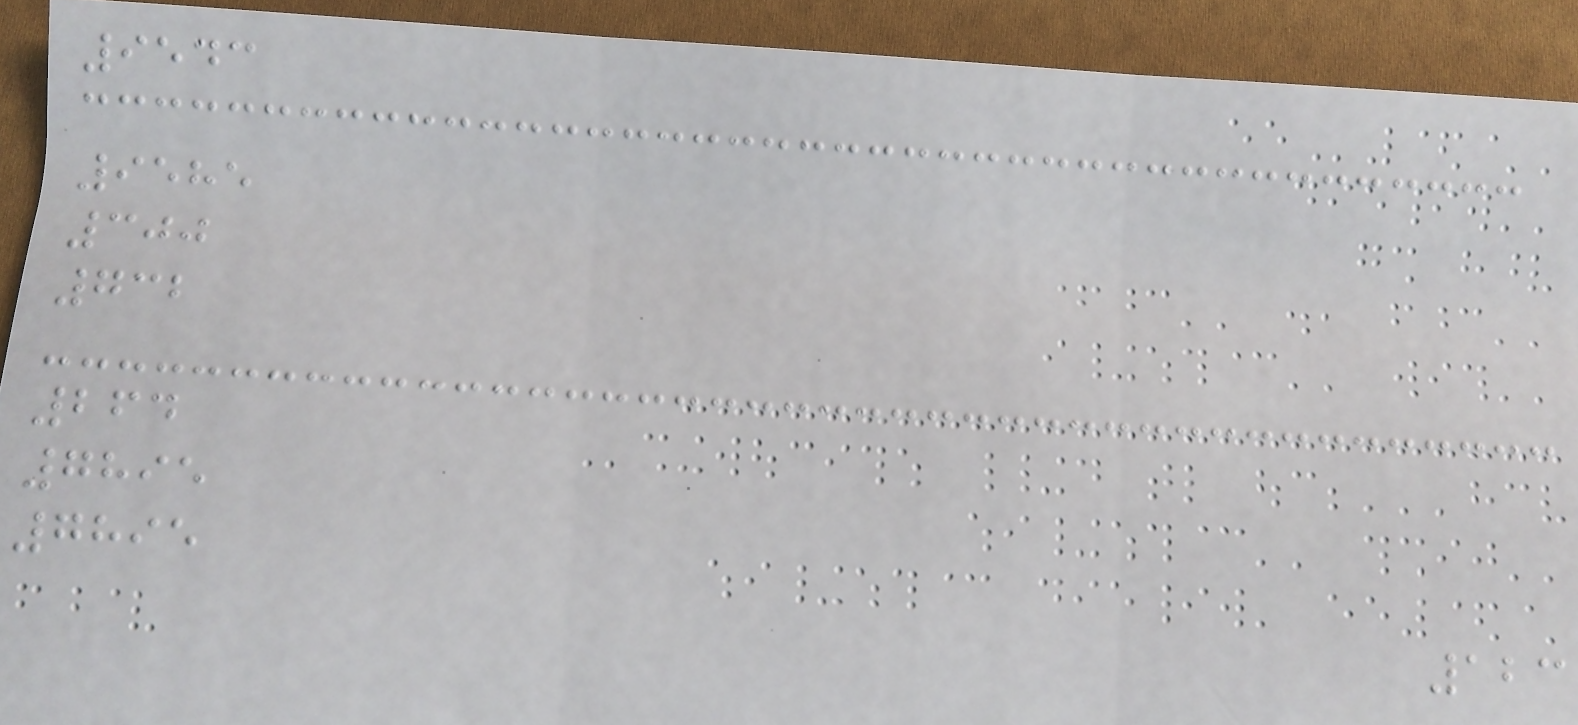9543
9585
300
732
264
7895
7895
123
